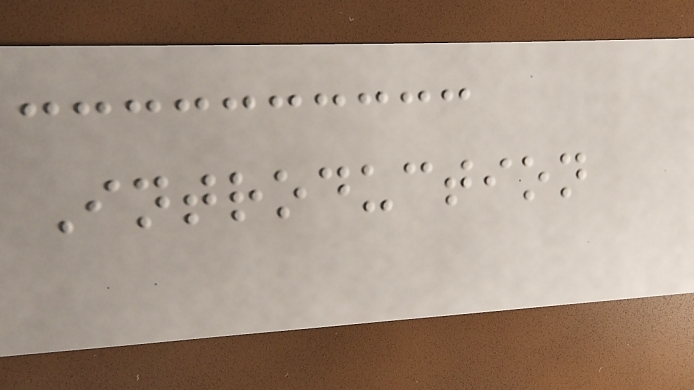Introduction
